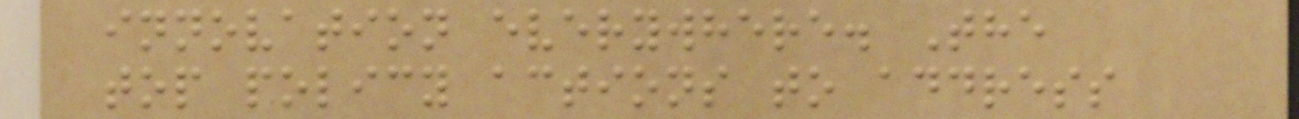innovation everywhere. The
top policy actions to address
